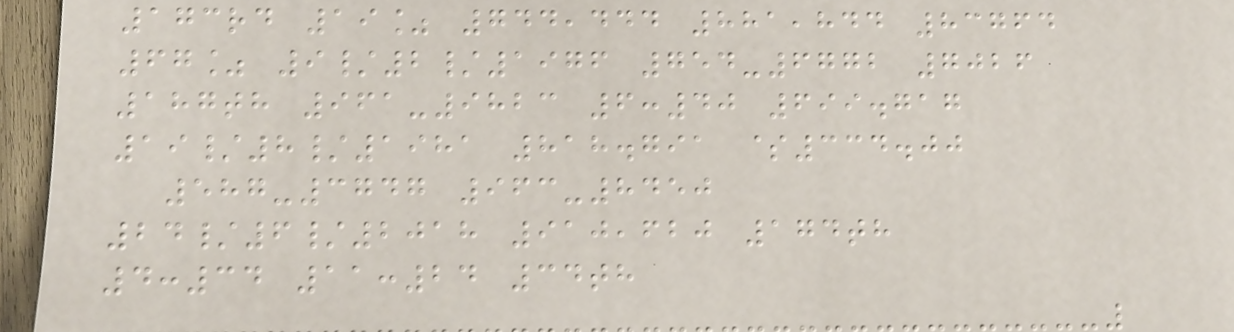173rd 19% 744,444 881,844 83764
67% 9/2/1976 754-6772 7026
187th 961-9823 6:40 699.717
19/8/1981 818.791 $334.00
587-3747 963-8450
24/6/2018 910,620 174th
4:34 11:24 34th
